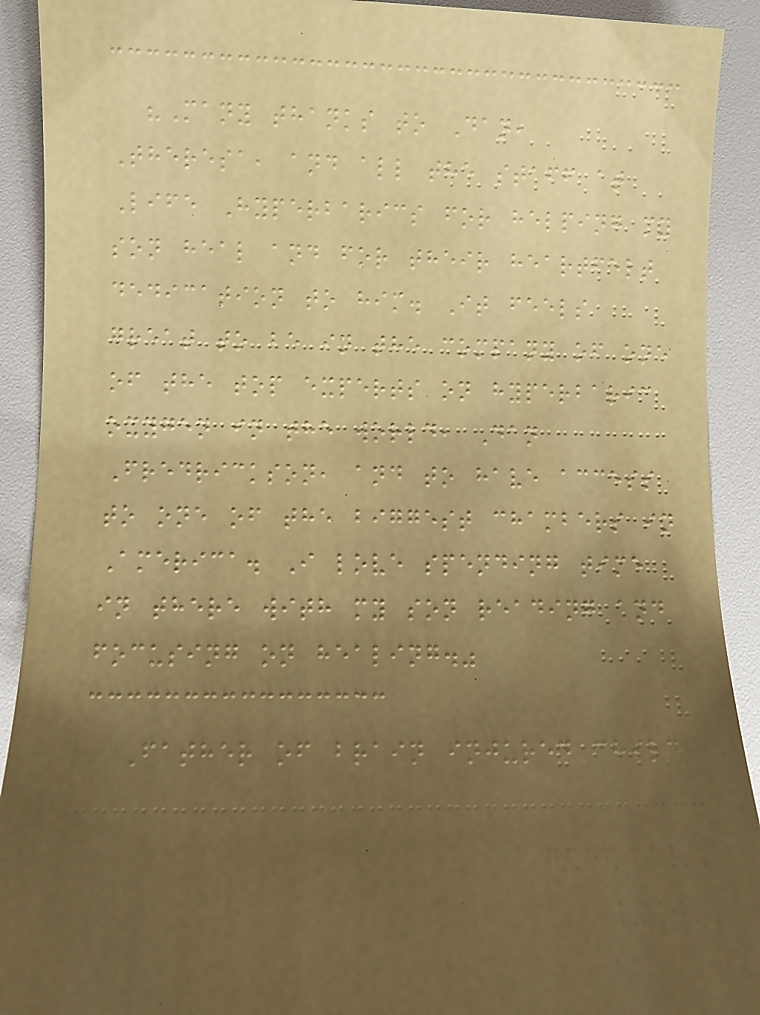"Many thanks to Dan,
Theresa, and all the staff at
Life Hyperbarics for helping my
son heal and for their heartfelt
dedication to him. It feels
great to be in the company of one
of the top experts on hyperbaric
oxygen in the world, Dan
Fredrickson, and to have access
to one of the biggest chambers in
America. I love spending time
in there with my son reading and
focusing on healing."
Father of brain injured child
